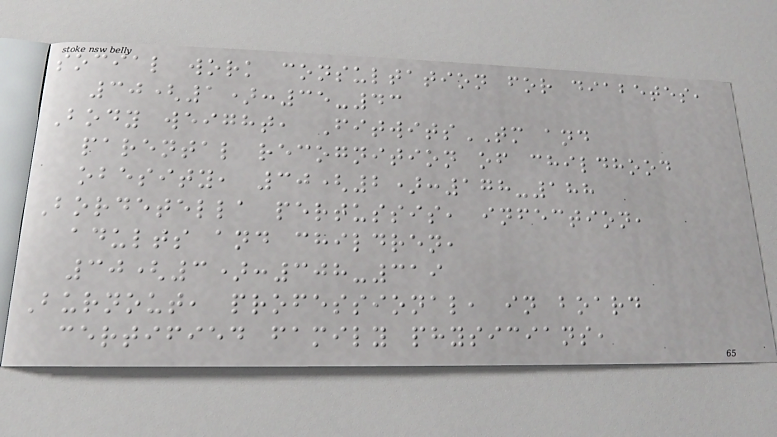social work consultation for diabetes,
30(1):35-43
Body weight, FitwitsTM and
parental recognition of childhood
obesity, 30(2):178-188
Bordetella pertussis, infection,
adults and children,
30(3):308-319
Burnout, professional, in board
certified family physicians,
